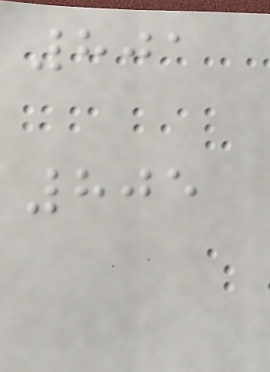801
805
